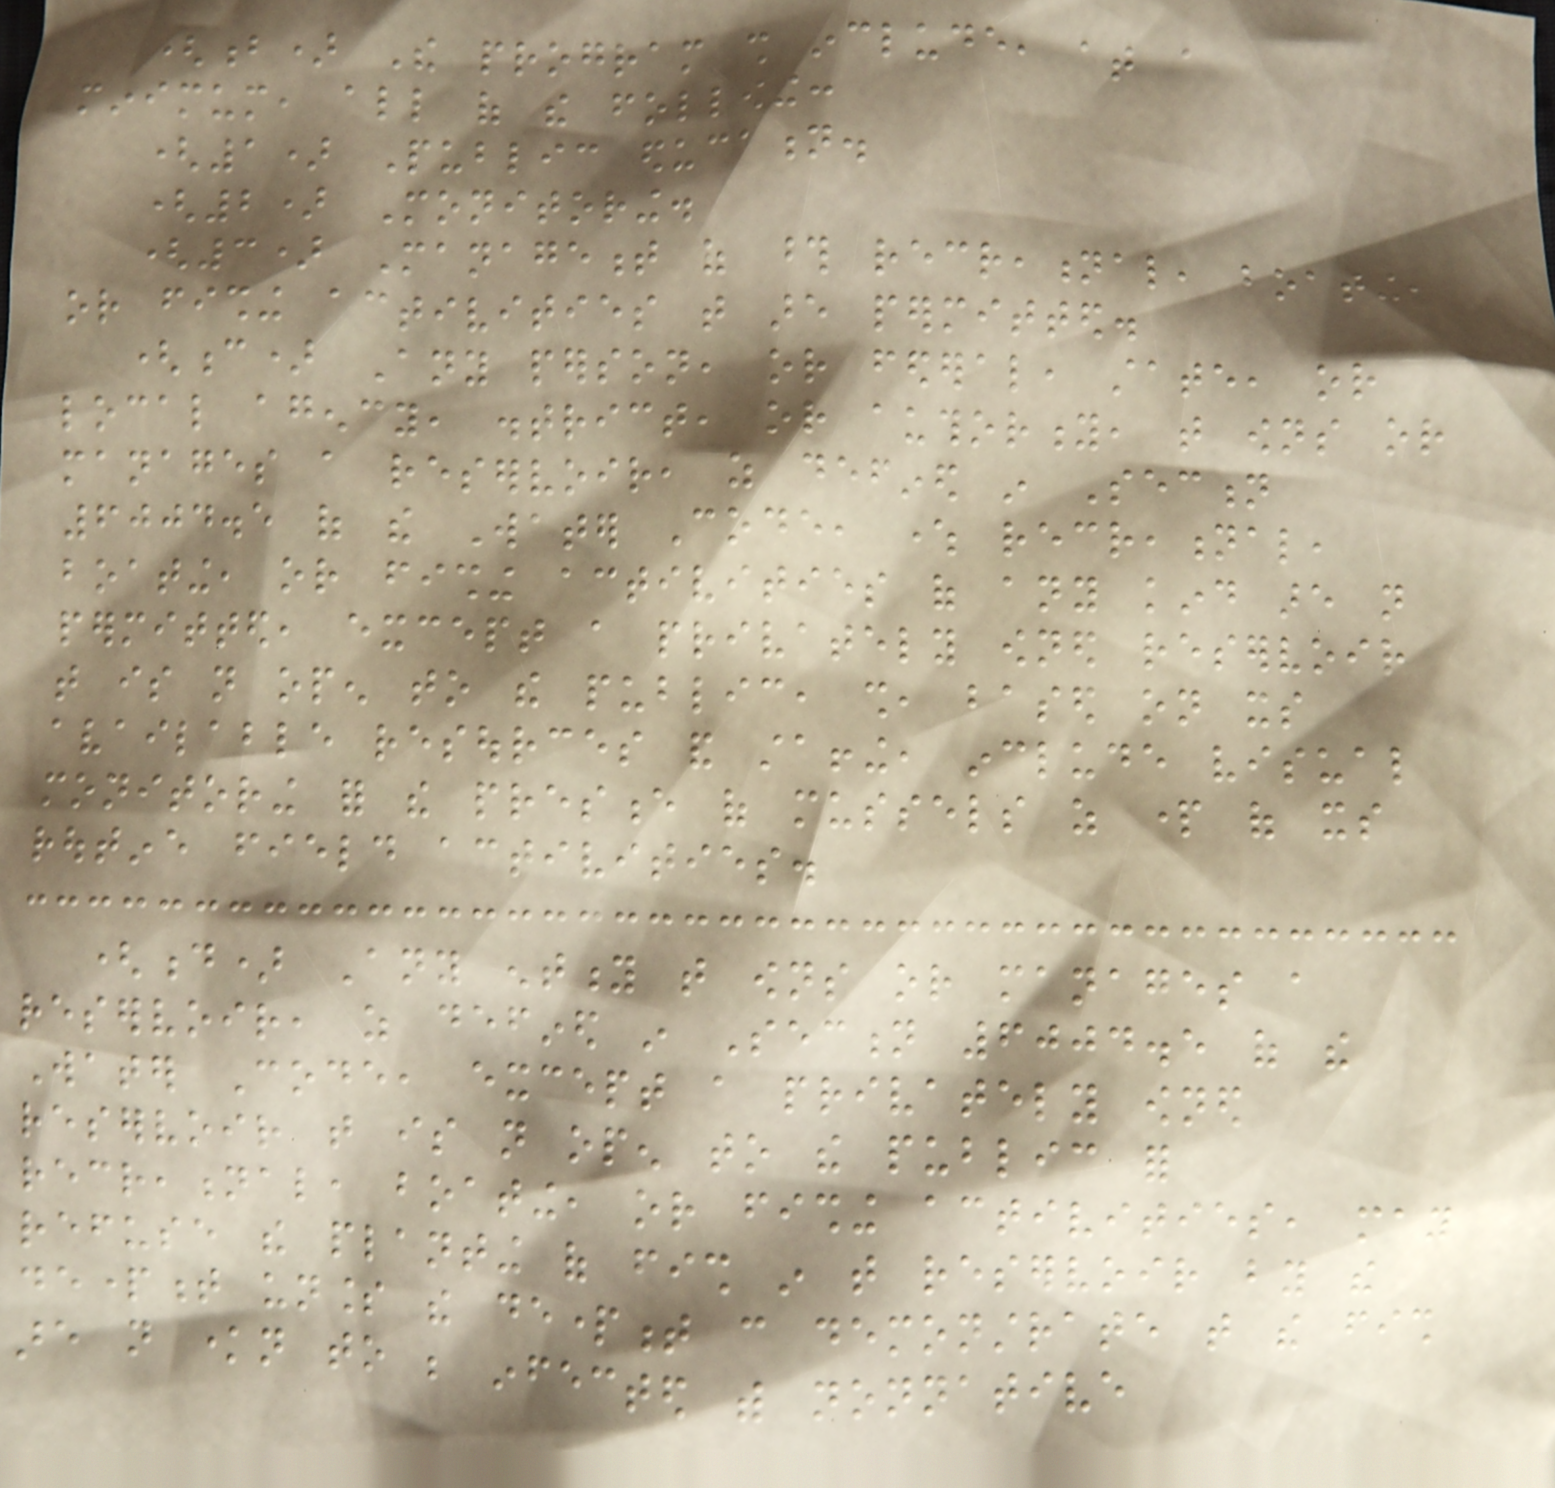(b) The program shall include, at a
minimum, all of the following:
(1) Public education.
(2) Monitoring.
(3) Management of those recreational, boating,
or fishing activities that are permitted.
(c) Any person, or federal, state, or
local agency, district, or authority, that owns or
manages a reservoir, as defined in Section
6004.5 of the Water Code, where recreational,
boating, or fishing activities of any kind are not
permitted, except a privately owned reservoir
that is not open to the public, shall, based on its
available resources and staffing, include visual
monitoring for the presence of mussels as part of its
routine field activities.
(d) Any entity that owns or manages a
reservoir, as defined in Section 6004.5 of the
Water Code, except a privately owned
reservoir that is not open to the public for
recreational, boating, or fishing activities, may
refuse the planting of fish in that reservoir by the
department unless the department can demonstrate that the fish
are not known to be infected with nonnative
